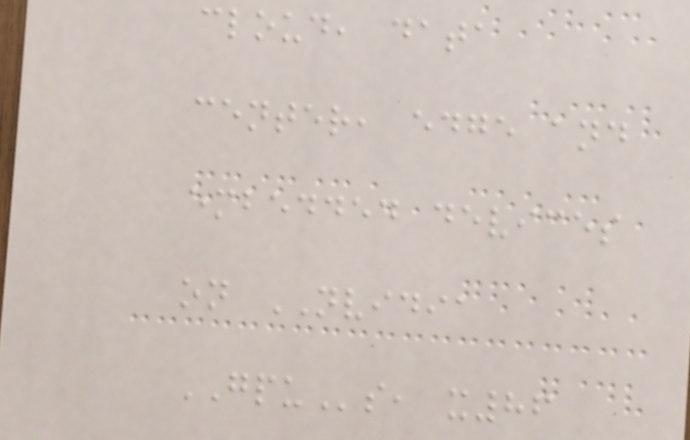cloud, data
center, edge and
embedded devices
on NVIDIA
GPUs, x86
